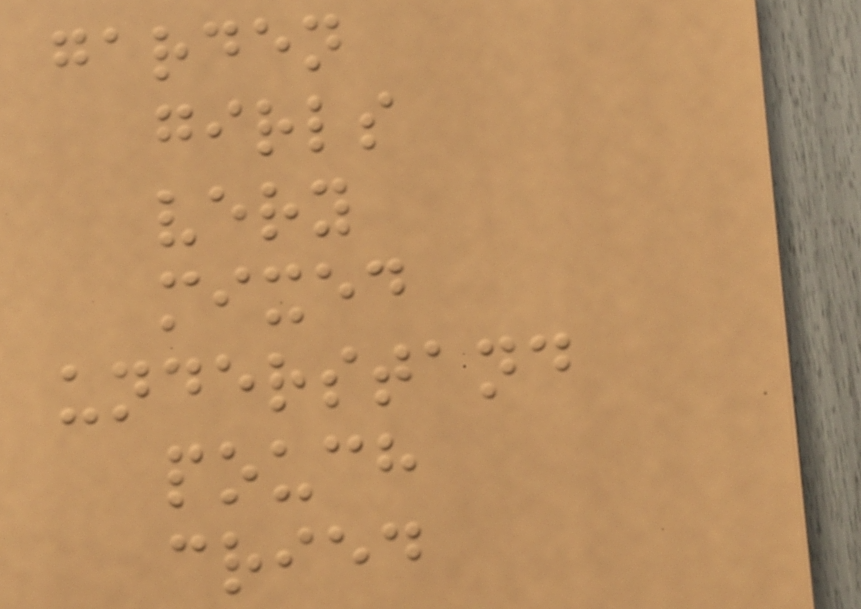garden
girls
very
mixed
understand
pouch
cried
